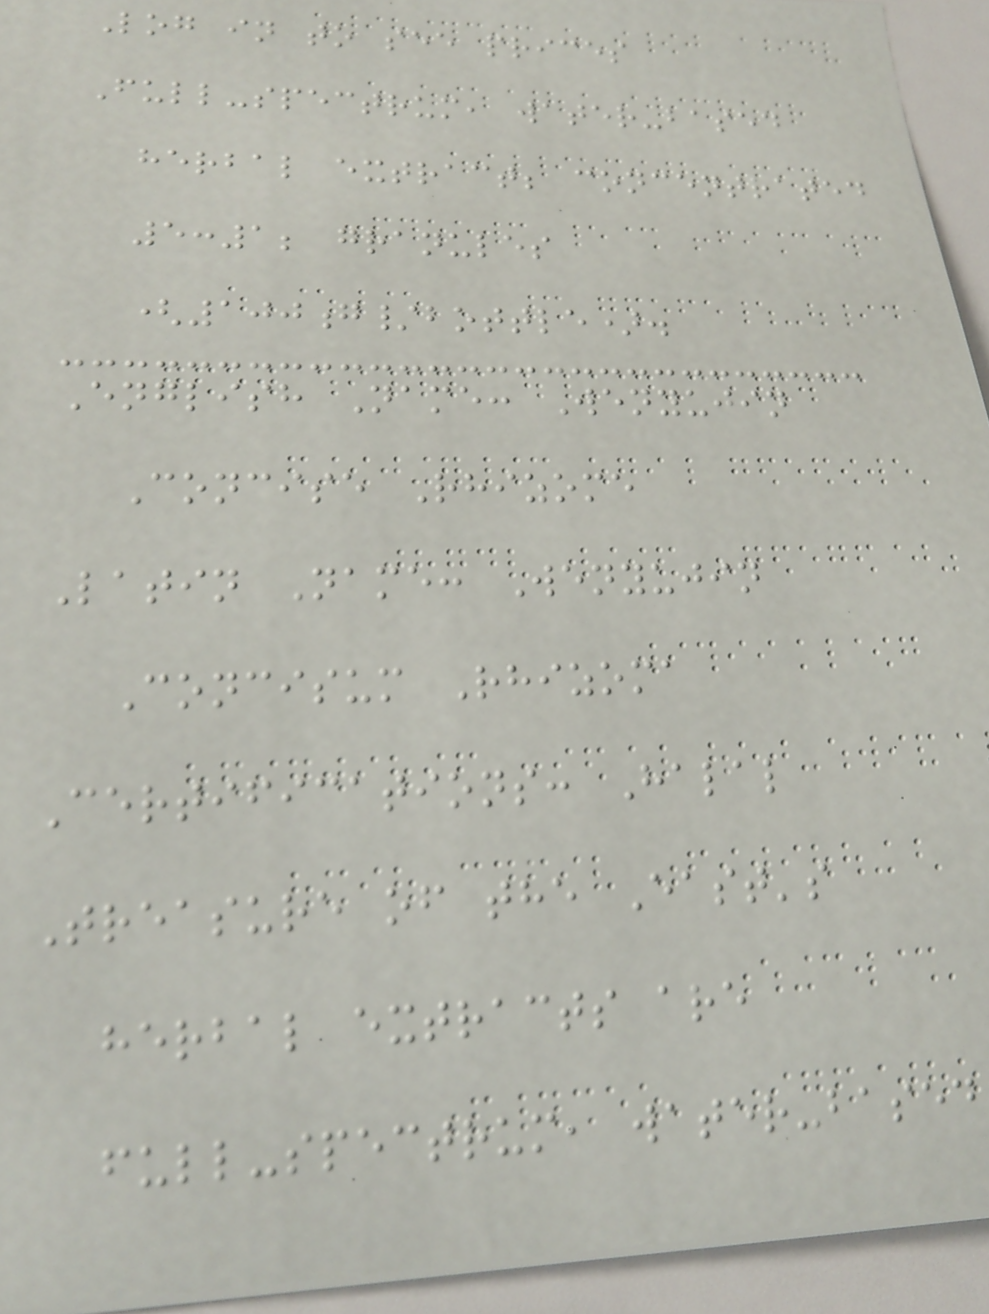Log in to see prices
Full-spectrum, water-based
herbal extract; concentrated
5:1; granules
(100g/bottle).
English Name: Wenyujin
Concise Rhizome
Latin Name: Wenyujin
Concisum Rhizoma
Certifications: Halal
Treasure of the East's
herbal extracts are
full-spectrum, water-based
